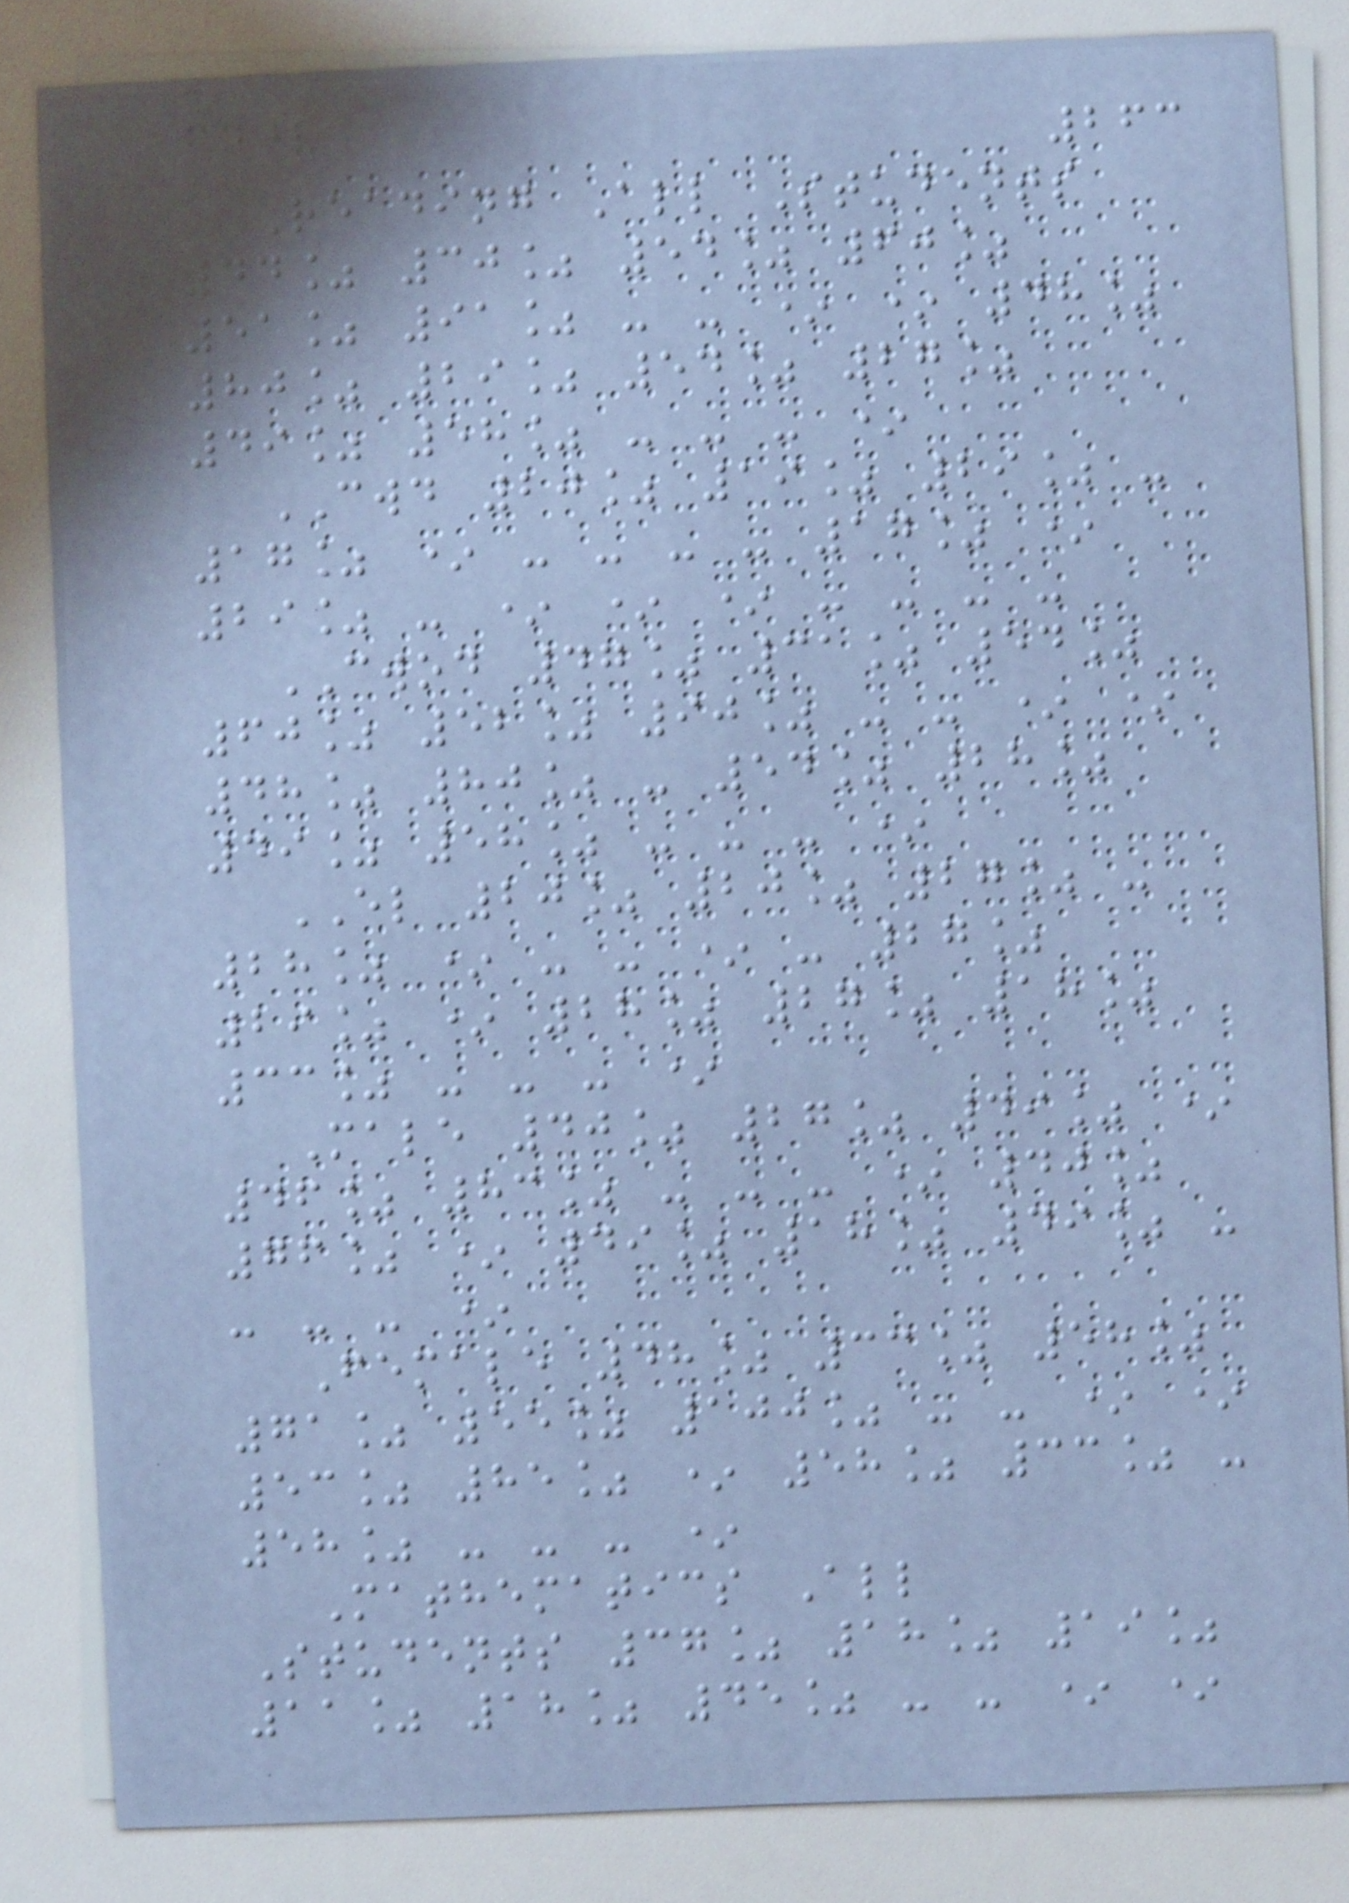263
Reading All Students
44% 30% 54% 60%
51% 91% - - * * 48%
80% 29% 54% 27%
49% 58% - - - *
CWD 20% 19% 29% -
17% * - - - - 17% *
29% - * * * - - - -
CWOD 47% 31% 54%
60% 52% 90% - - * *
48% 80% - 54% 28%
49% 58% - - - *
EL 20% 20% 27% -
28% * - - * - 27%
29% * 28% 27% 18%
33% - - - *
Male 40% 27% 49% *
46% 83% - - - * 40%
76% * 49% 18% 49% -
- - - *
Female 48% 33% 58%
71% 55% 100% - - * *
53% 85% * 58% 33% -
58% - - - *
Mathematics All
Students 37% 18% 19%
11% 18% 45% - - * *
